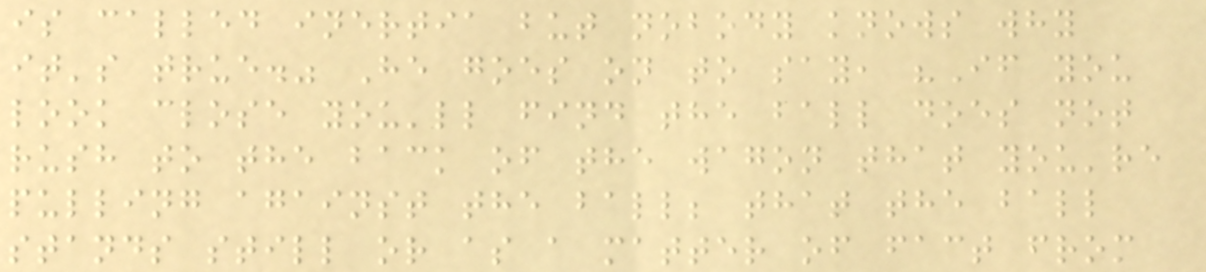is called inertia but nobody knows why
it's true." He goes on to say, "If you
look close you'll find the ball does not
rush to the back of the wagon that you're
pulling against the ball; that the ball
stands still or as a matter of fact from
